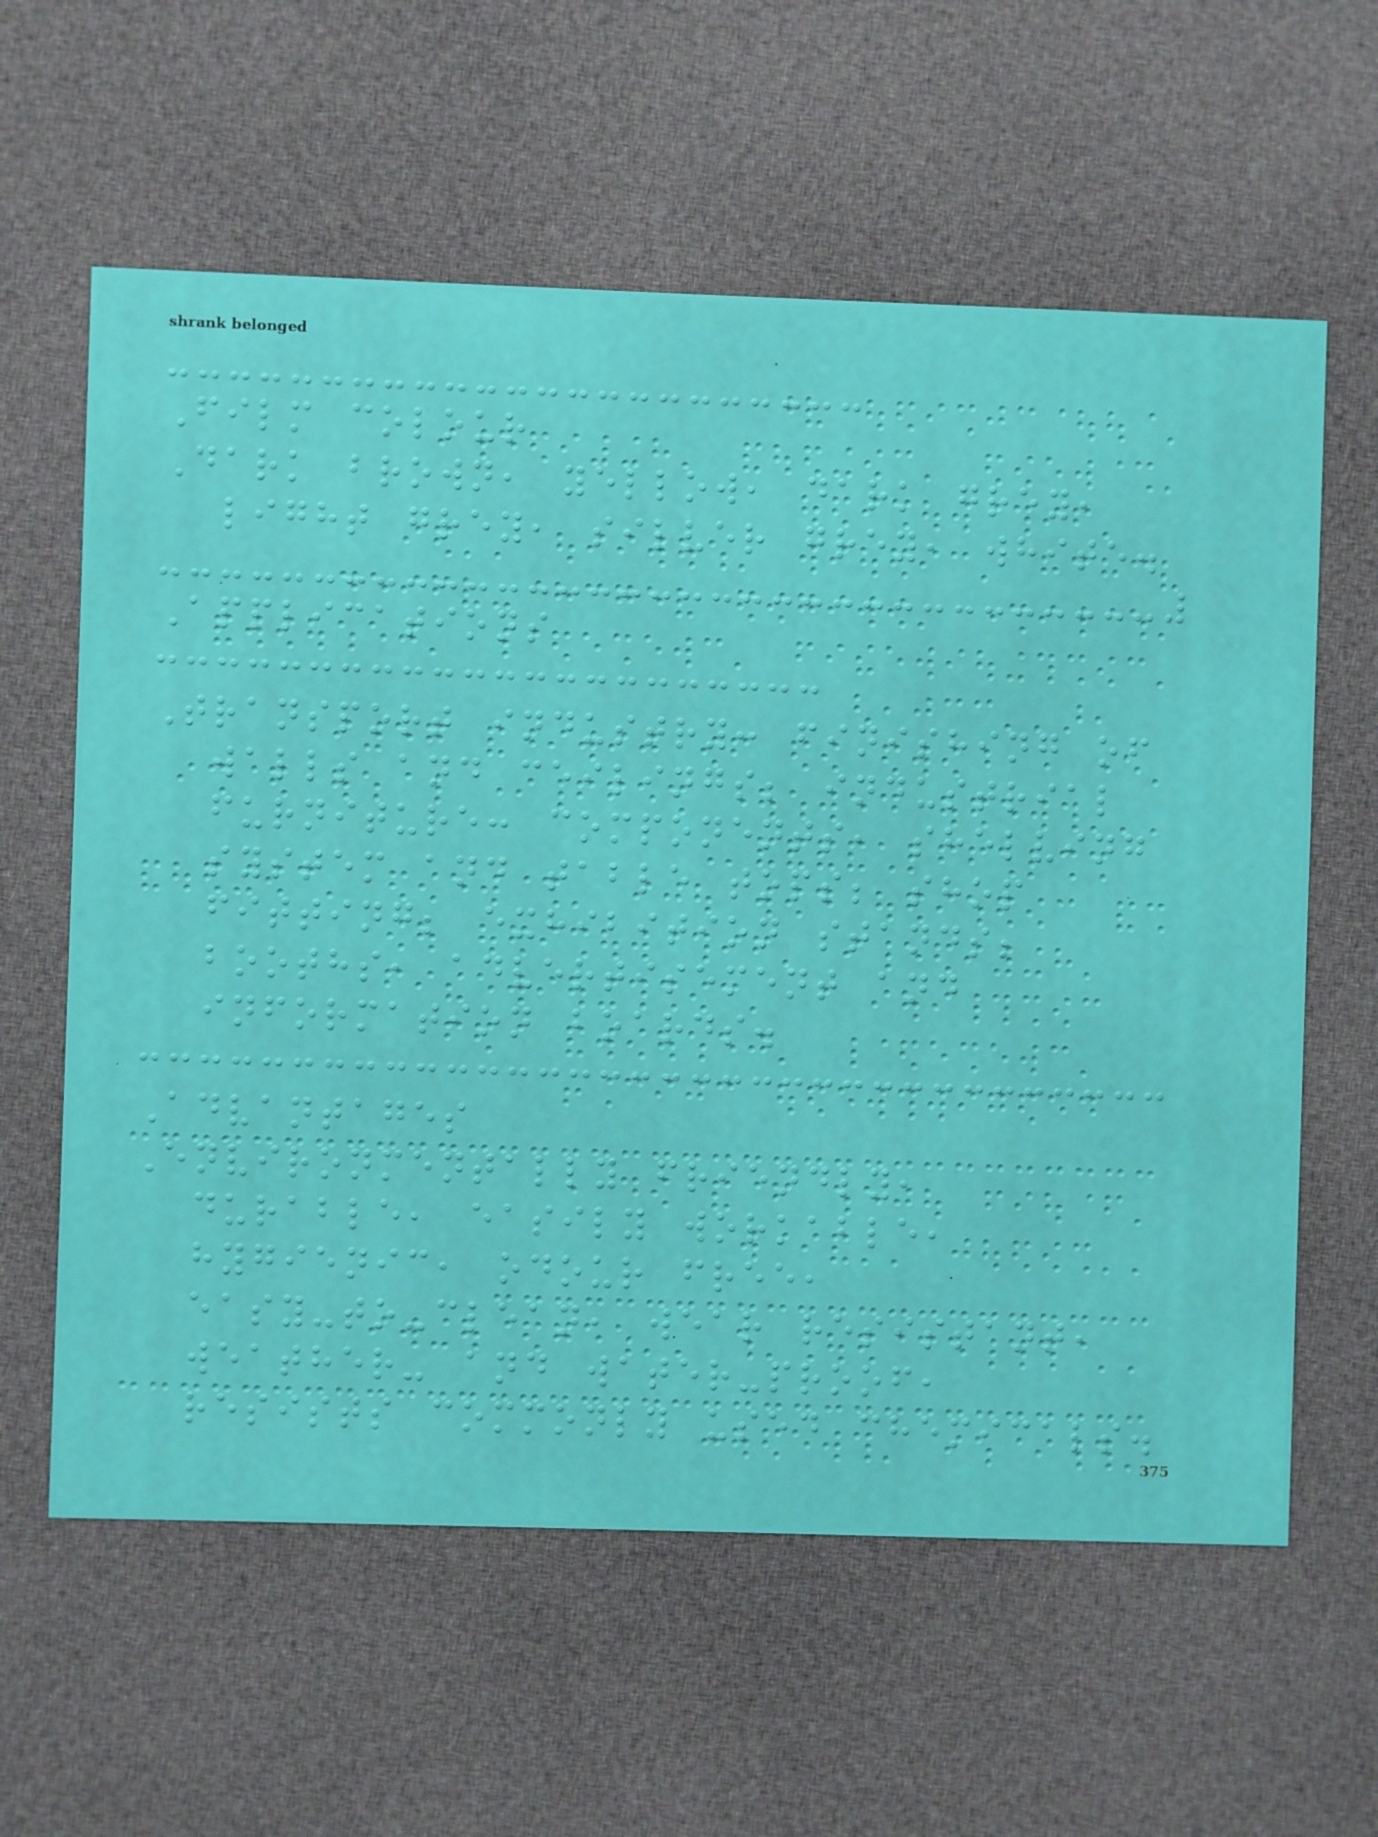Film colour
Dark brown, yellow, dark grey,
light grey, silver grey, white.
Applications
Transport industry: finishing of
walls and ceilings; industrial
furniture: components, shelving
system and table tops; shop
fitting; exhibition stands;
booths, advertisement and
information boards.
Advantages
Environmentally friendly,
durable, easily workable,
hygienic, odour free,
easy-to-clean, wear resistant,
weather- and water-proof,
resists commonly used chemicals.
